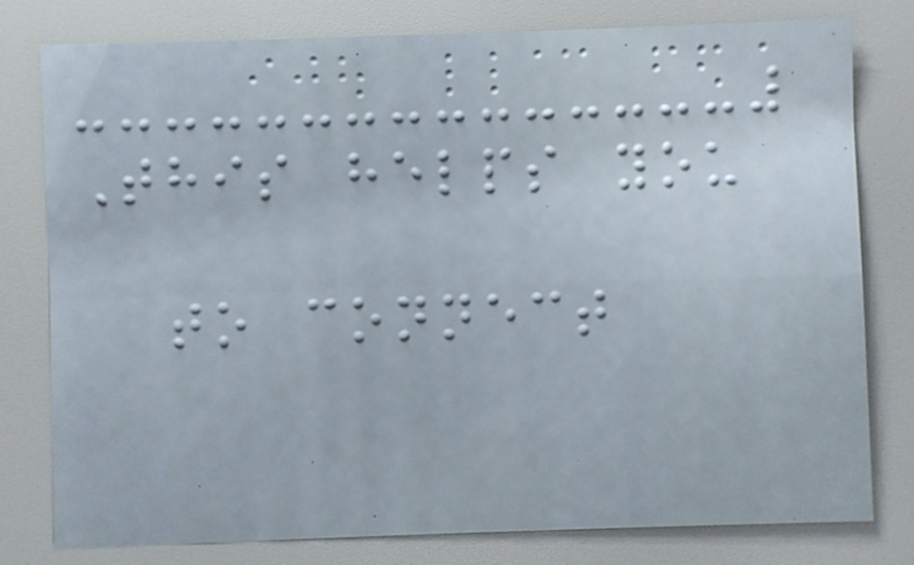This helps you
to connect
